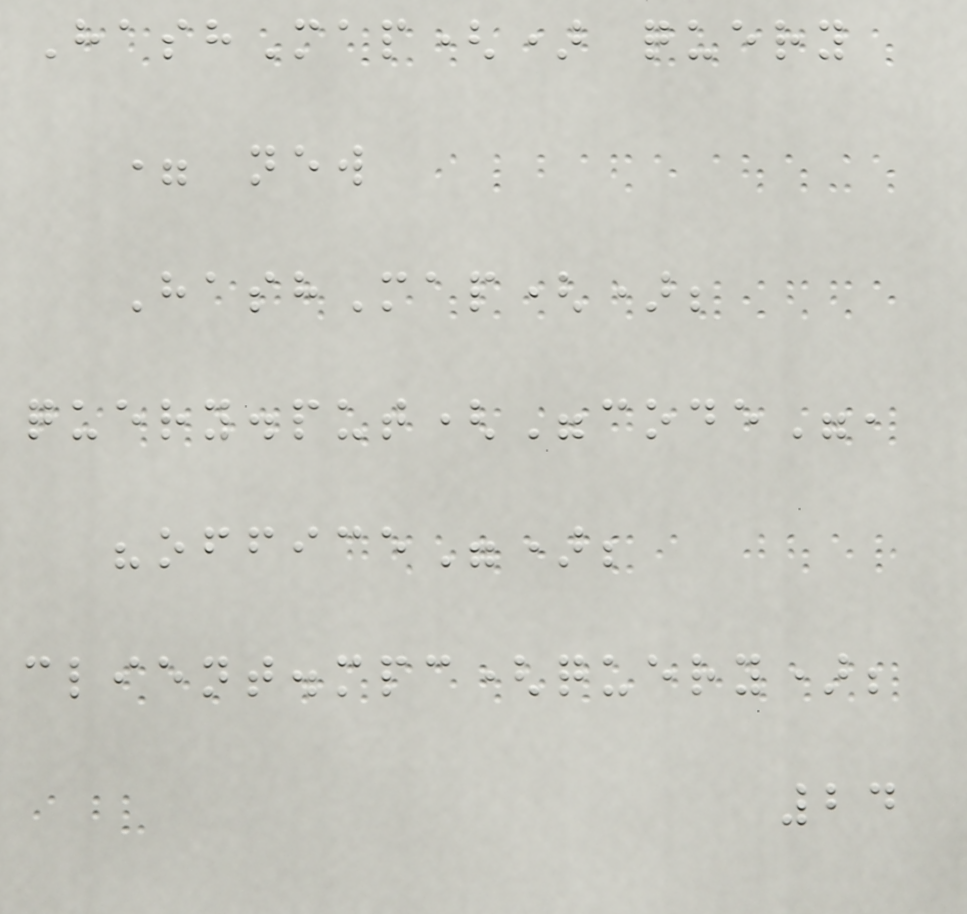HashMap() query
= new
HashMap();
query.put("code",
"office");
client.mpc(query);
24
